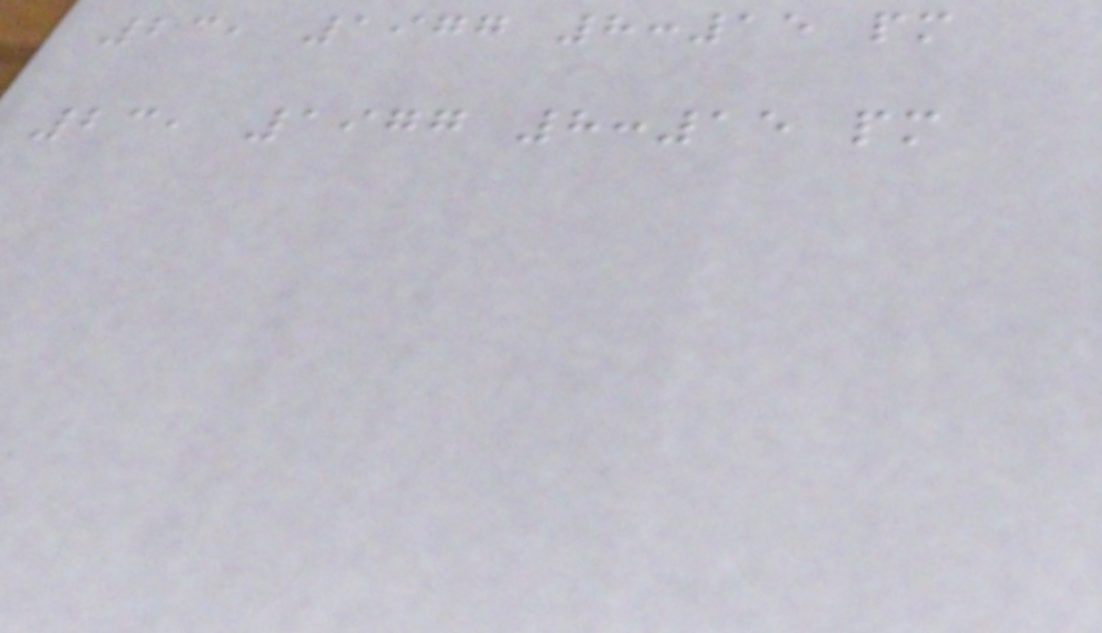23, 1977 8:15 pm
23, 1977 8:15 pm
